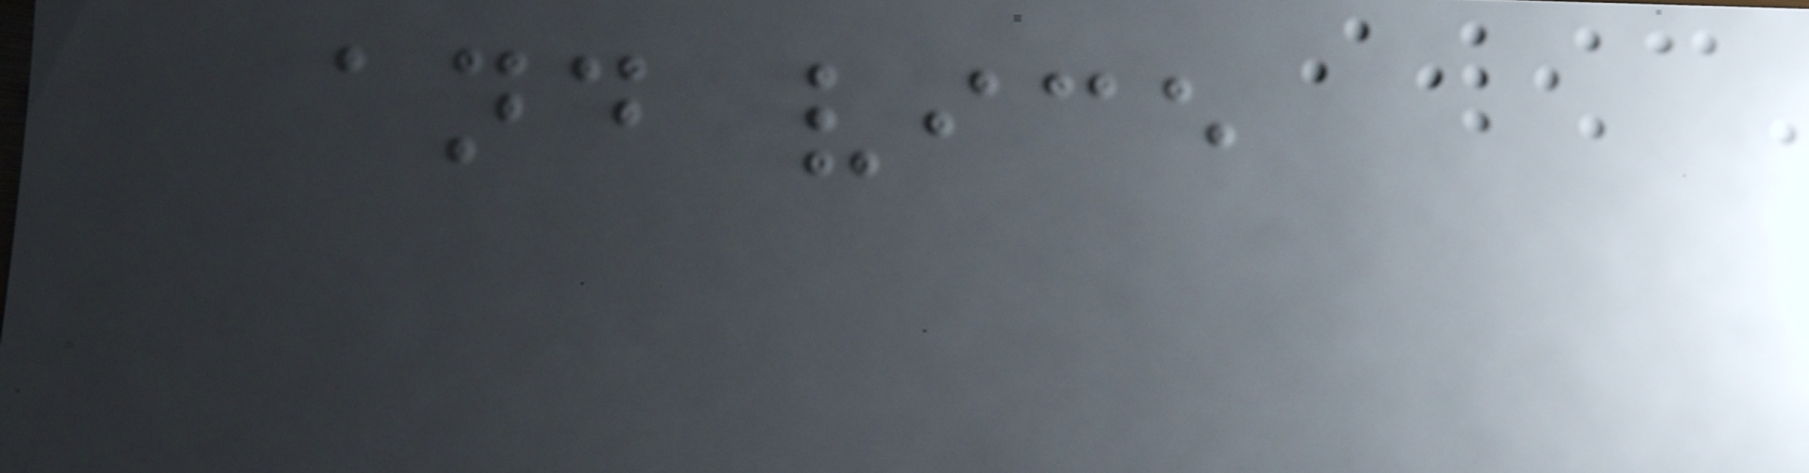and vice
